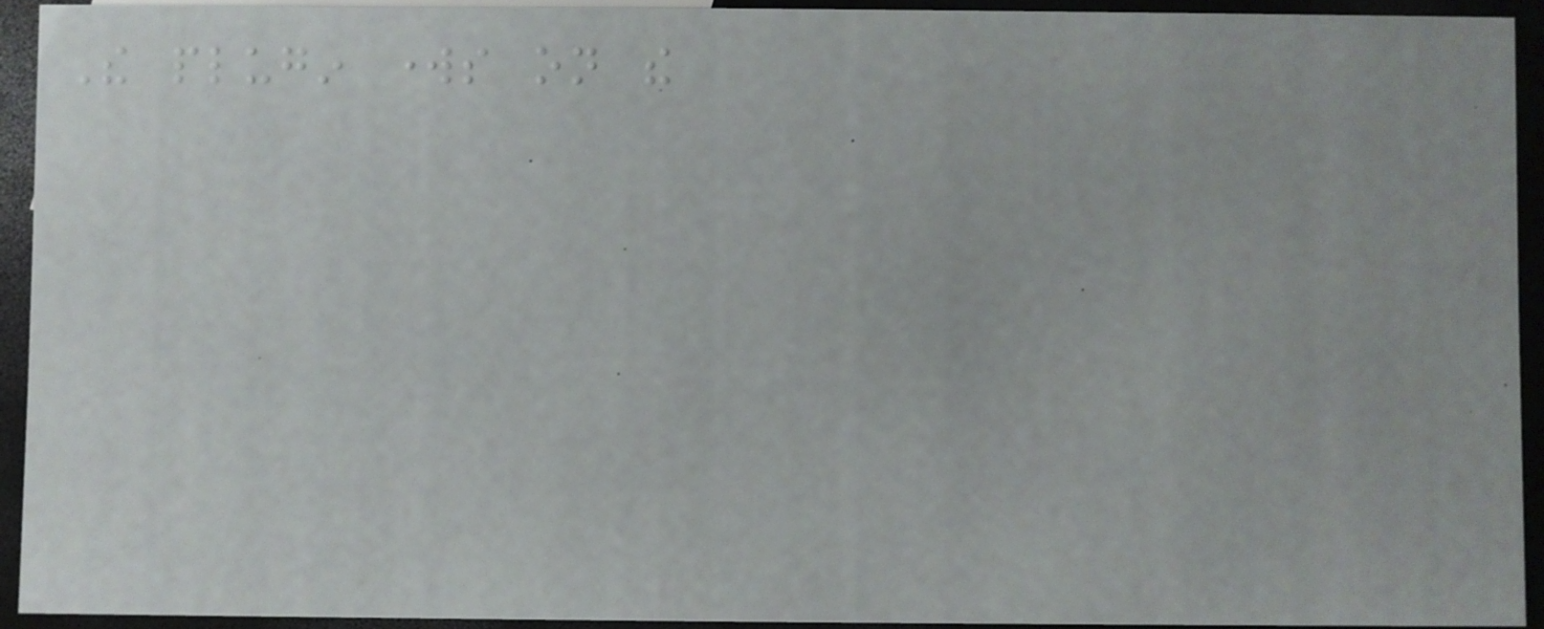The plugin works on the
